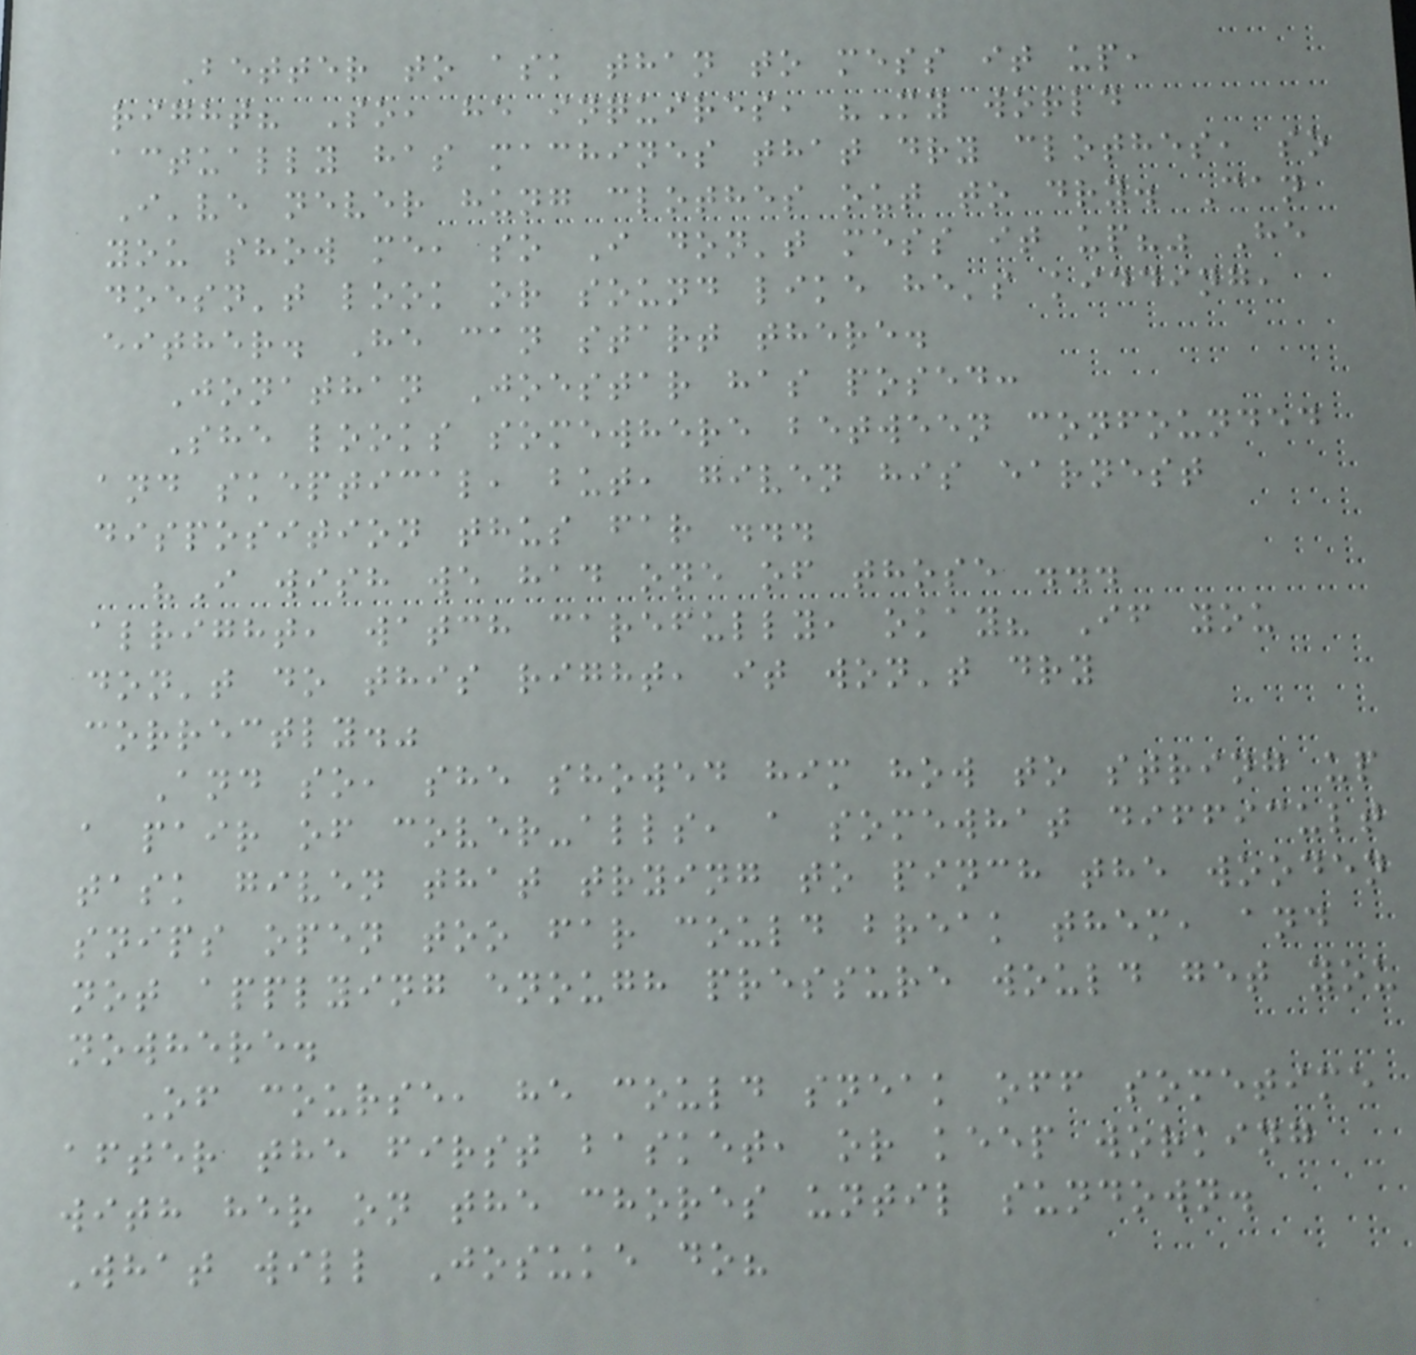Better to ask than to mess it up,
right? So, he inquires, "My world
actually has machines that dry clothes, so
I've never hung clothes out to dry. Can
you show me, so I don't mess it up?" He
doesn't look or sound like he's kidding,
either. He can start there.
Jonathan Joestar has posed:
She looks somewhere between confounded
and skeptical, but, given his earnest
disposition thus far ...
"I wish we had one of those ...
alright, watch carefully, okay? If you
don't do this right, it won't dry
correctly."
And so, she showed him how to string up
a pair of cover-alls, a somewhat difficult
task given that trying to pinch the wooden
snips open too far could break them, and
not applying enough pressure would get you
nowhere.
Of course, he could sneak off sometime
after the first basket, or keep working
with her on the chores until sundown.
What will Josuke do?
